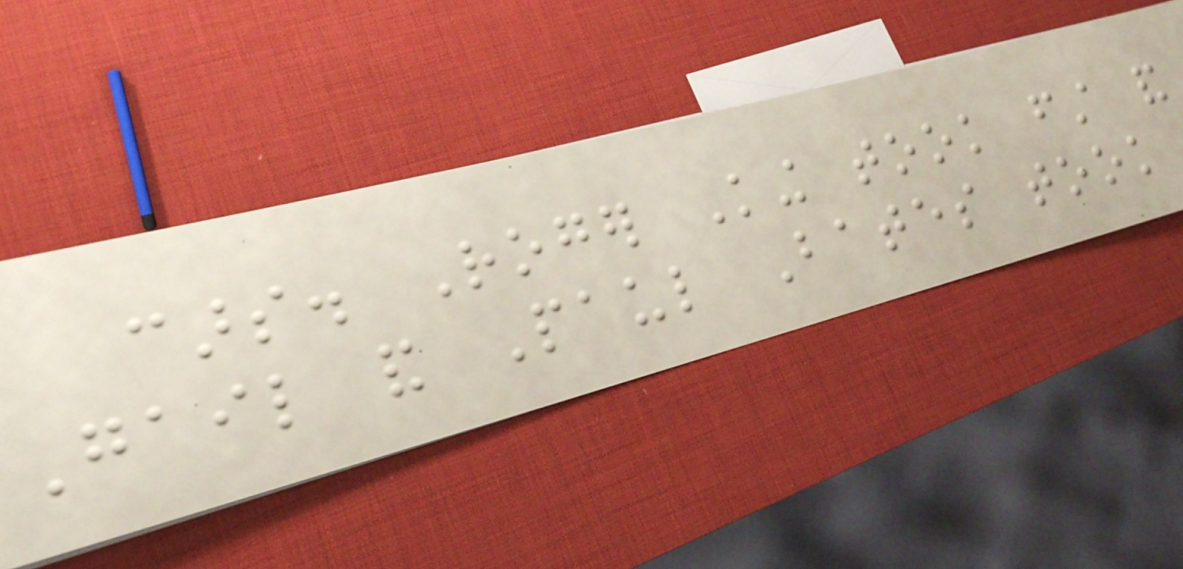cars. Roger King took first and
Gail and Paul Bates took
